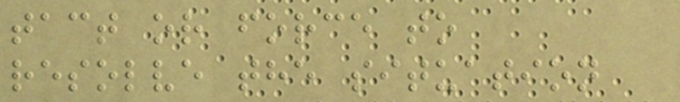tact or force to
resolve the situation
